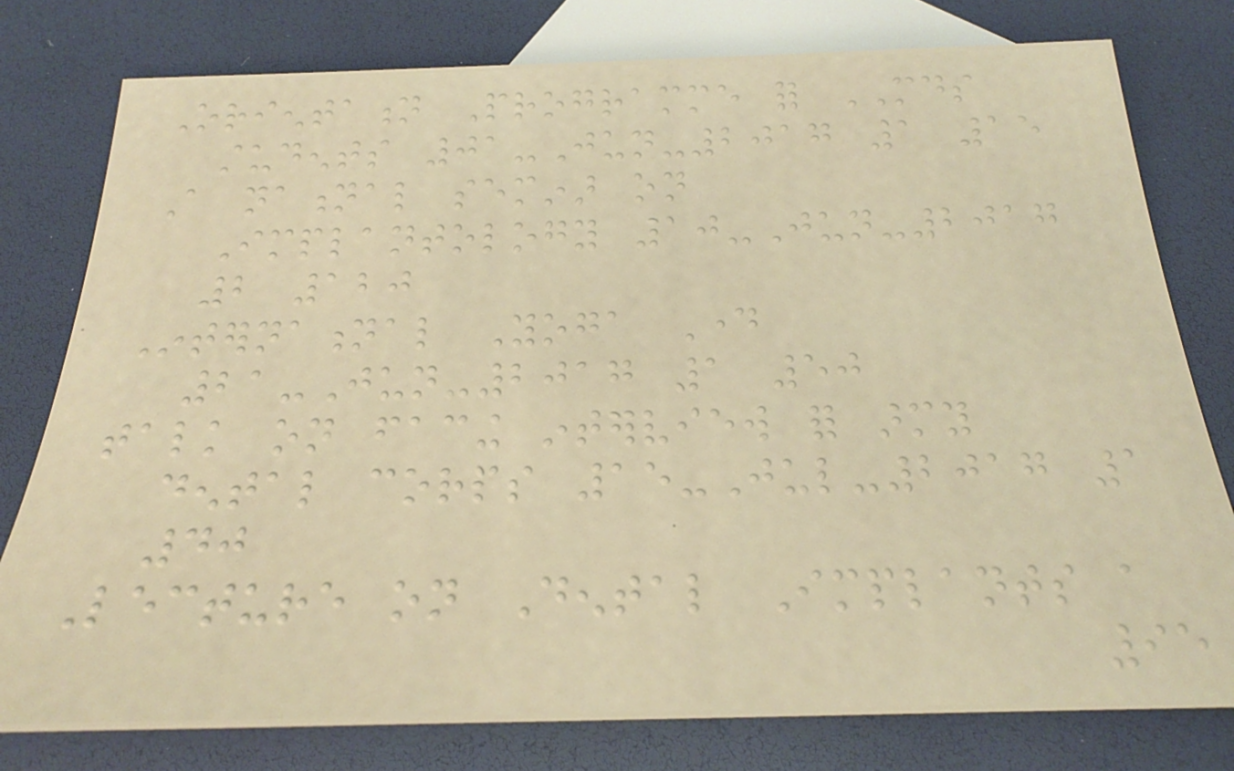Orientation Programme for MDS
students 01-Jun-2017 1 15
A national seminar on
Implantology 10-Jun-2017
2 120
International Yoga Day
21-Jun-2017 1 50
talk on facing interview for army
dental corps 15-Jul-2017 1
40
Lecture on Dental Implants a
95
